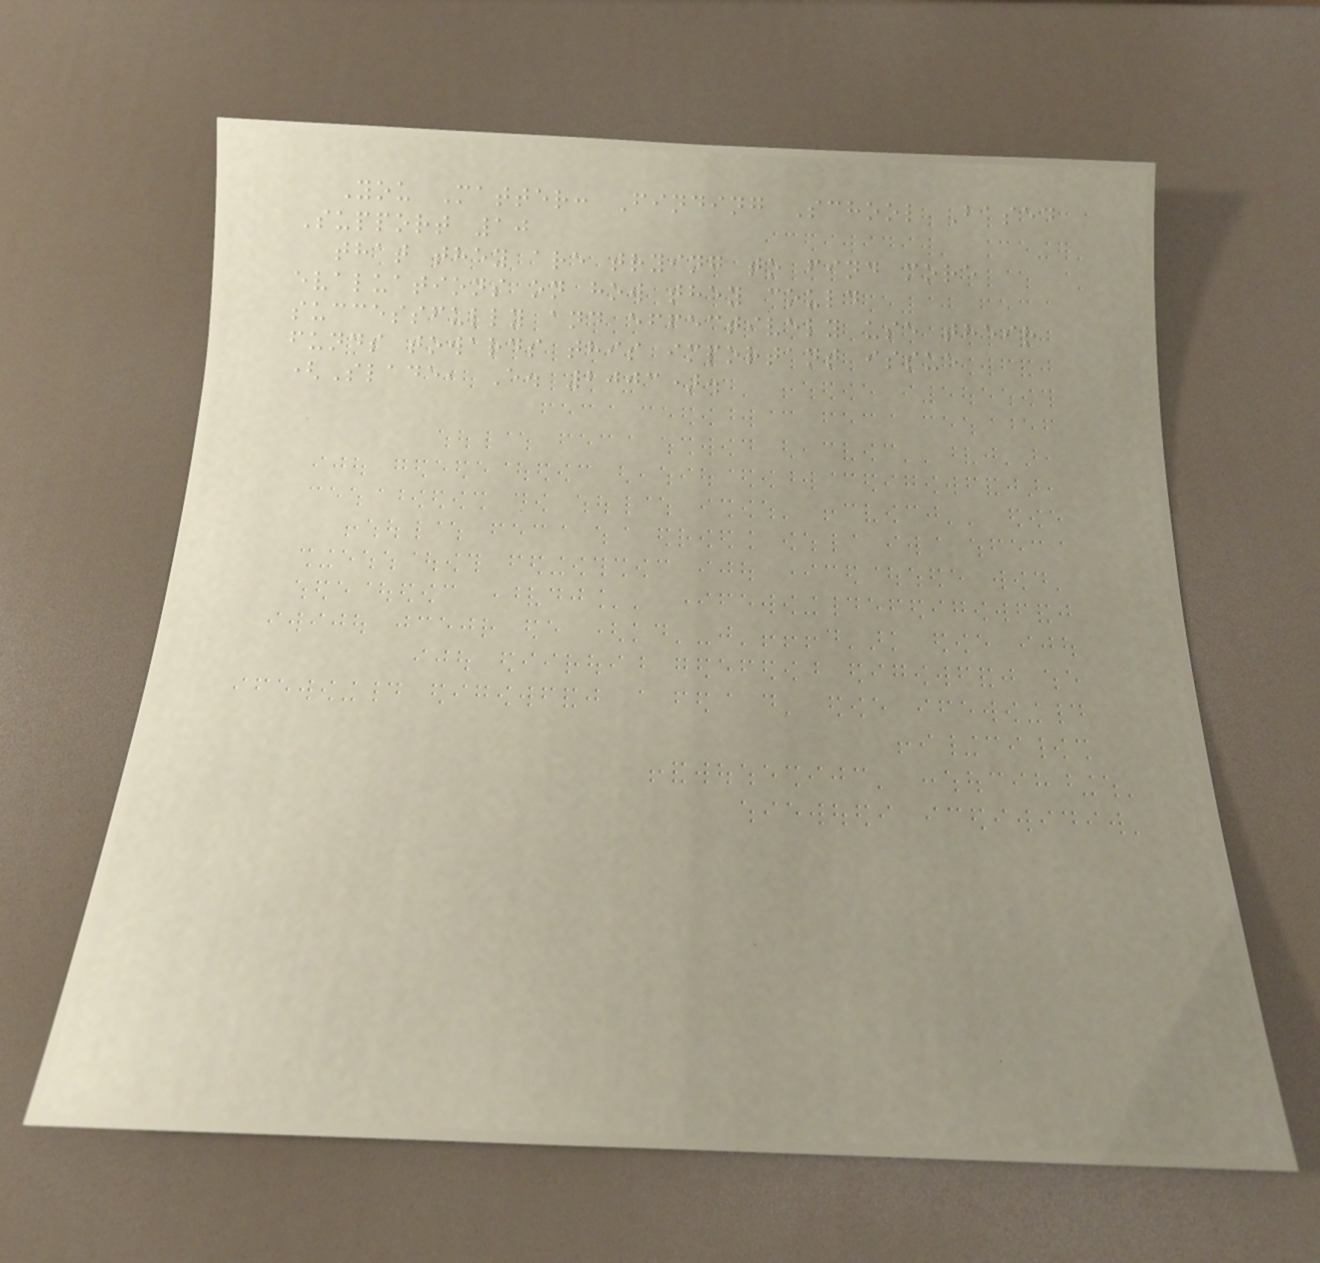You Matter: Finding School Based
Support 10
that they are trying to find more
evaluations on how they could
successfully and effectively use their
funds towards this important issue
(Slade, E. 2003).
